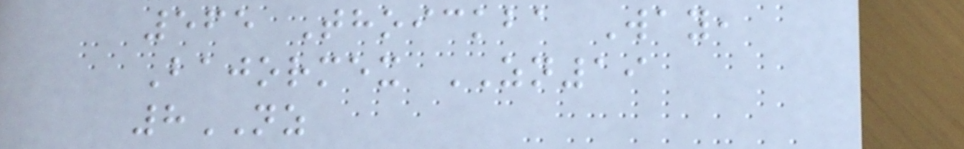565 Thoickba Way,
Bajormex ZN19
8NZ
